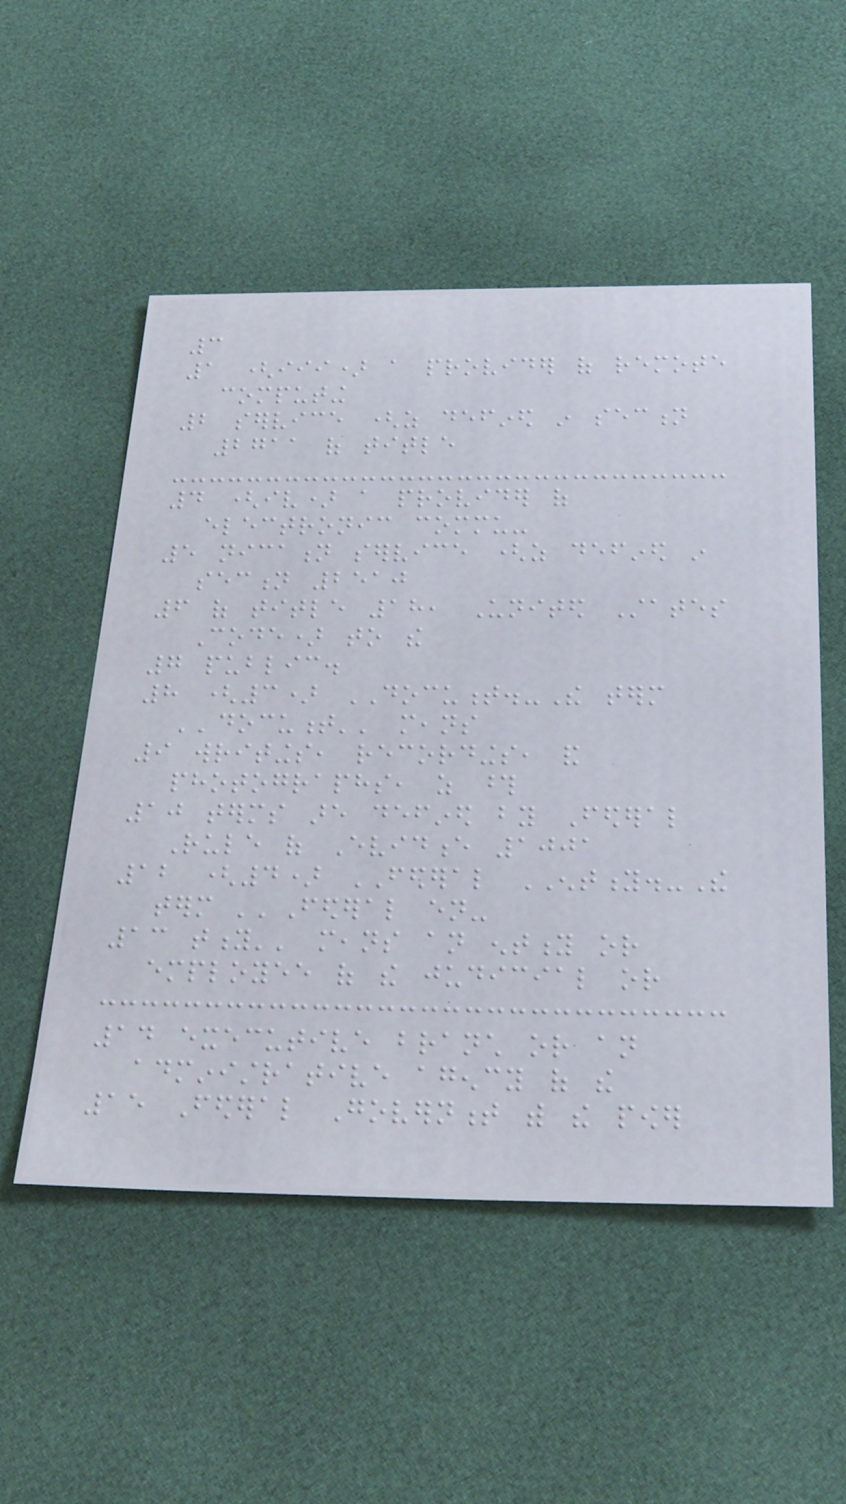3
1 (iii) a provider of remote
computing
2 service (as defined in section
2711 of title
4 (iv) a provider of
electronic commu-
5 nication service (as defined in
section 2510
6 of title 18, United States
Code) to the
7 public.
8 (3) DOCUMENT.-The term
''document'' means
9 writings, recordings, and
photographs, as those
10 terms are defined by Federal
Rule of Evidence 1001
12 (4) FEDERAL ENTITY.-The
term ''Federal en-
13 tity'' means an entity or
employee of the judicial or
14 executive branch or an
administrative agency of the
15 Federal Government with the power
